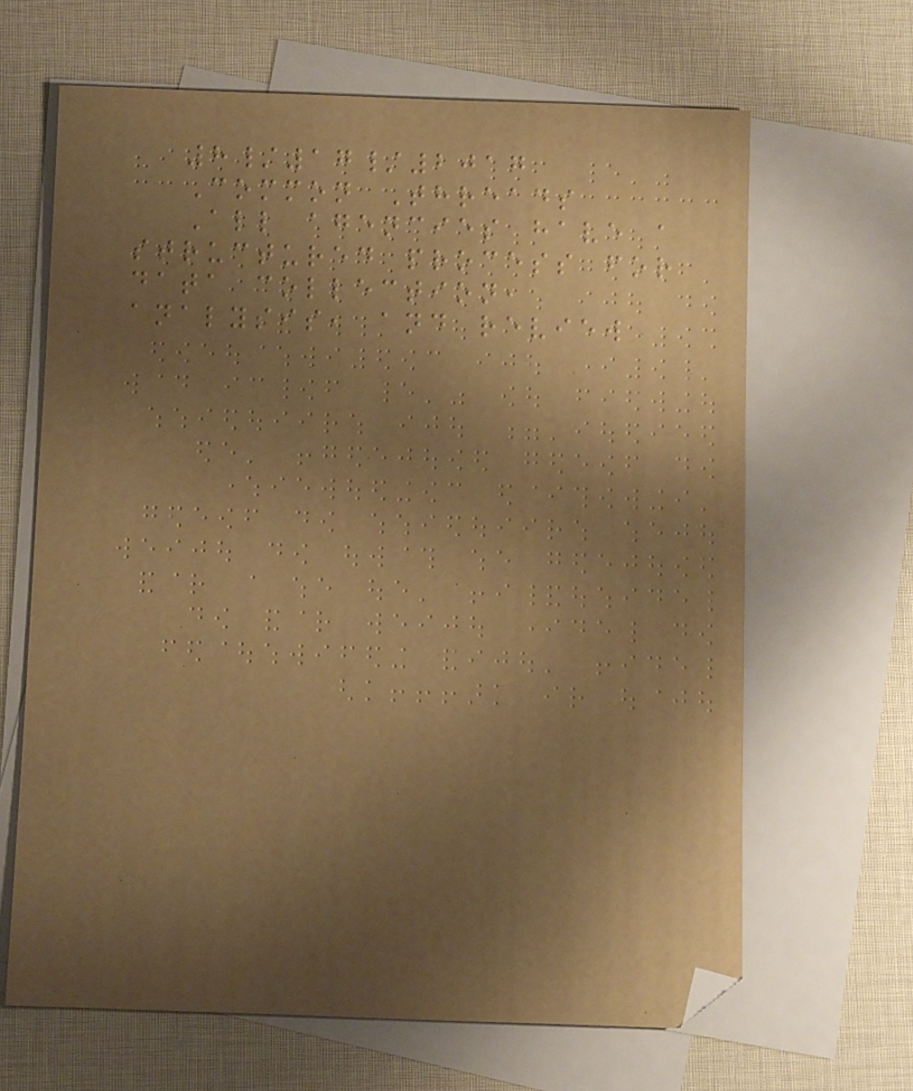8/17/2017
Common Threads
All agencies have a
structured process for
data collection,
analysis, and review
